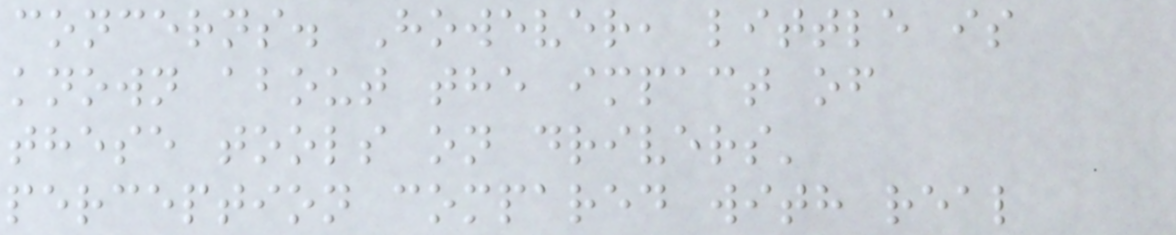concerns. However, little is
known about the impact of
these tools on drivers'
perception compared with real
